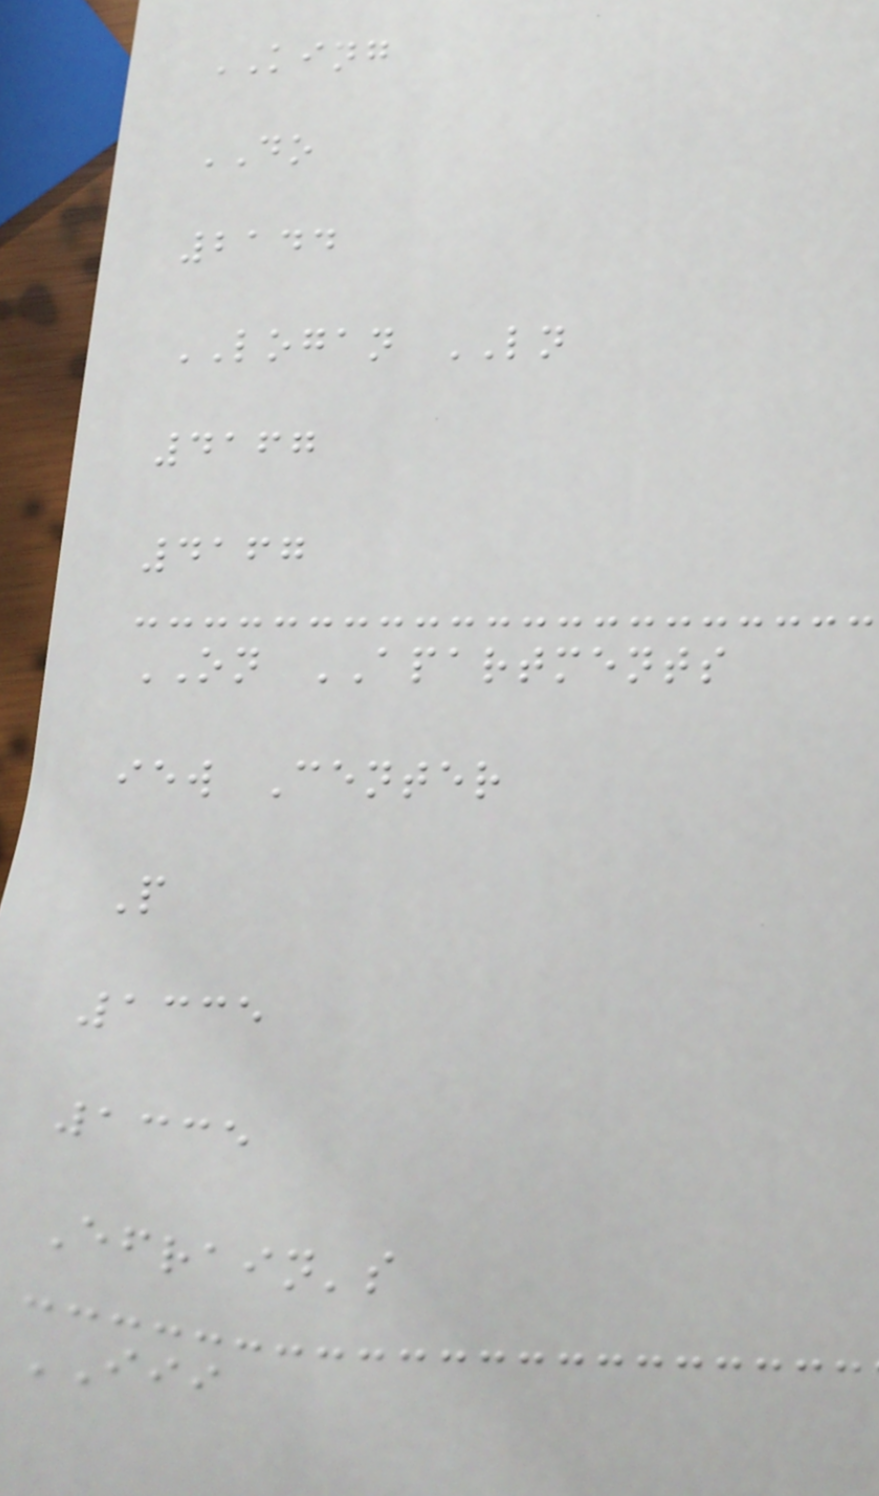KING
DO
2144
LOGAN LN
4167
4167
ON APARTMENTS
iew Center
P
1335
1335
Efrain's
III
